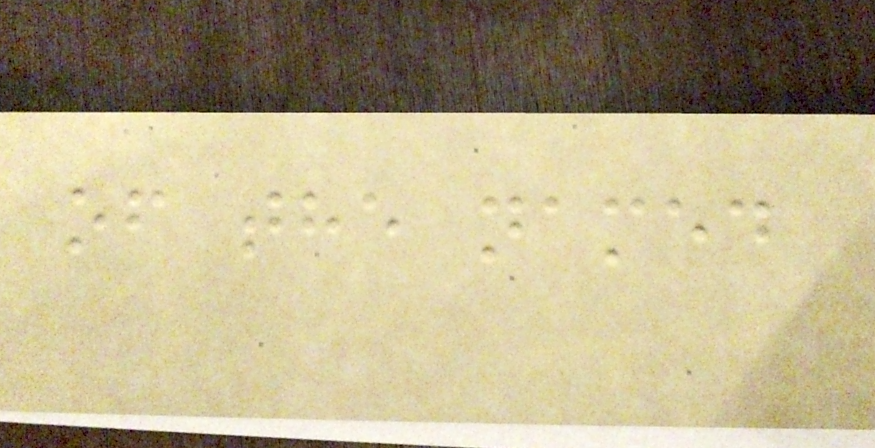of the named
